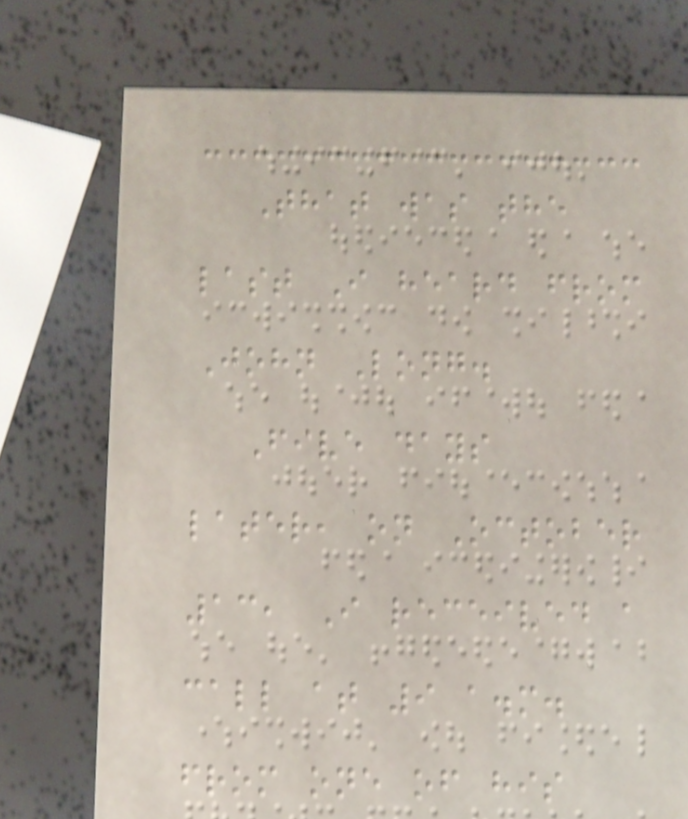That was the
last I heard from
John Long.
Five days
later, on October
13, I received a
call at 9 a.m.
from one of his
